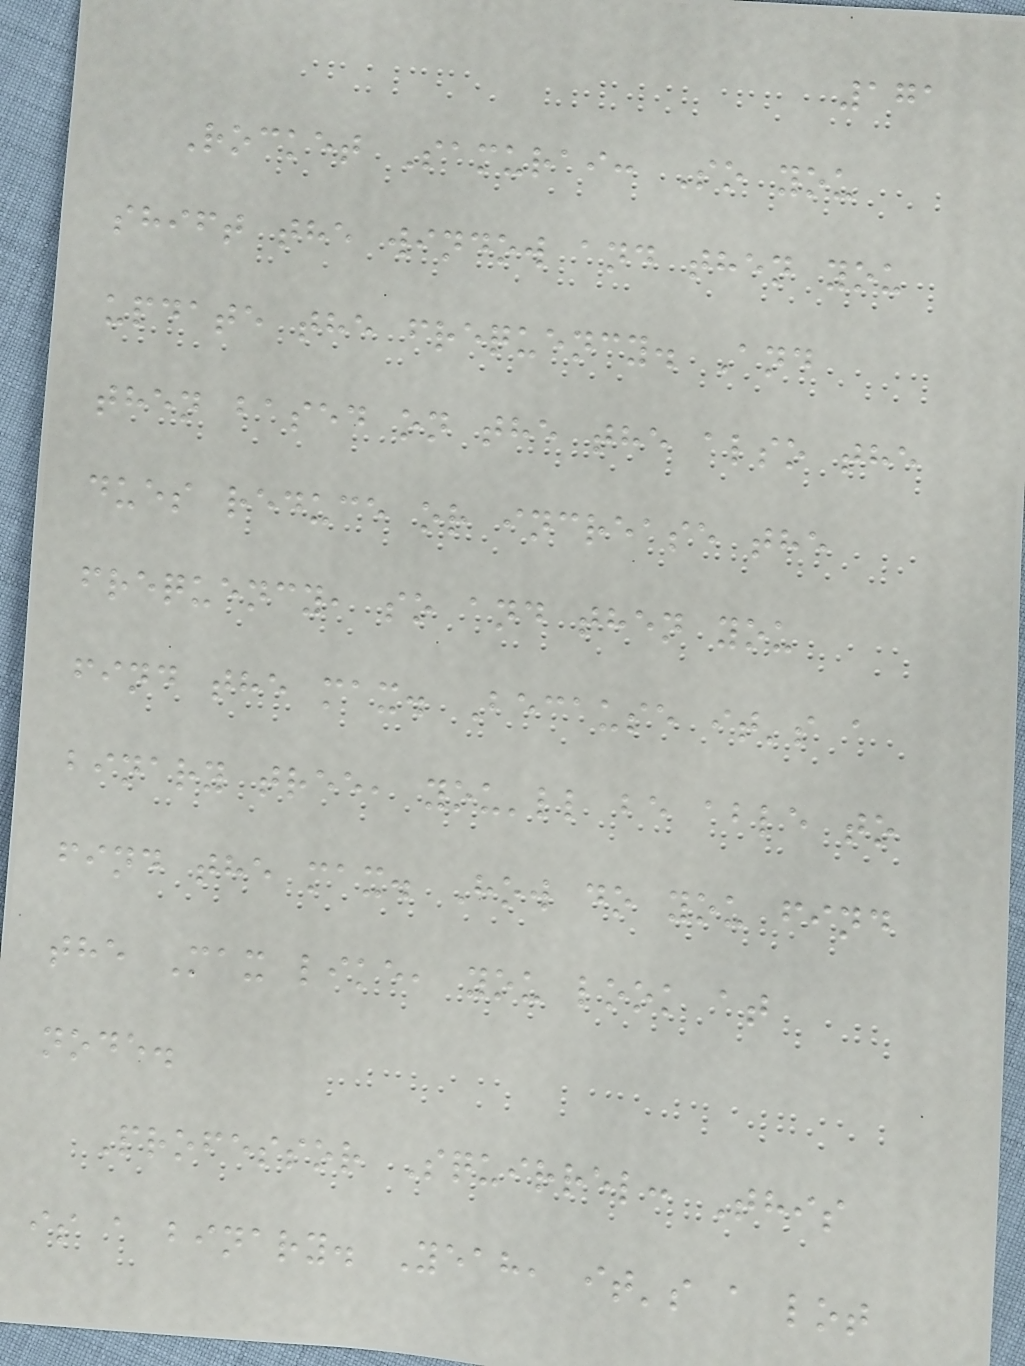171
Rocket Samurai: So you
shift the window and then you
update the frequency. And
then based on the the also the
dues reduce or increase the
frequency, so and then you
find the max. Because it's a
binary tree, you'll be able to
find the max. How do you find
the Max like, you look at
node.
Professor Squirrel: This
is a binary. Yeah, it's a lot
